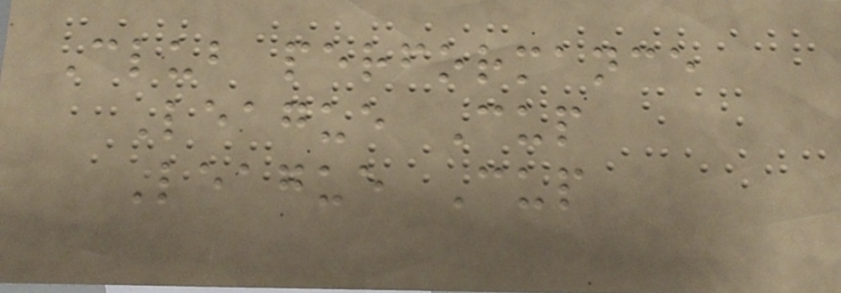Club performance
League Cup
League Cup
